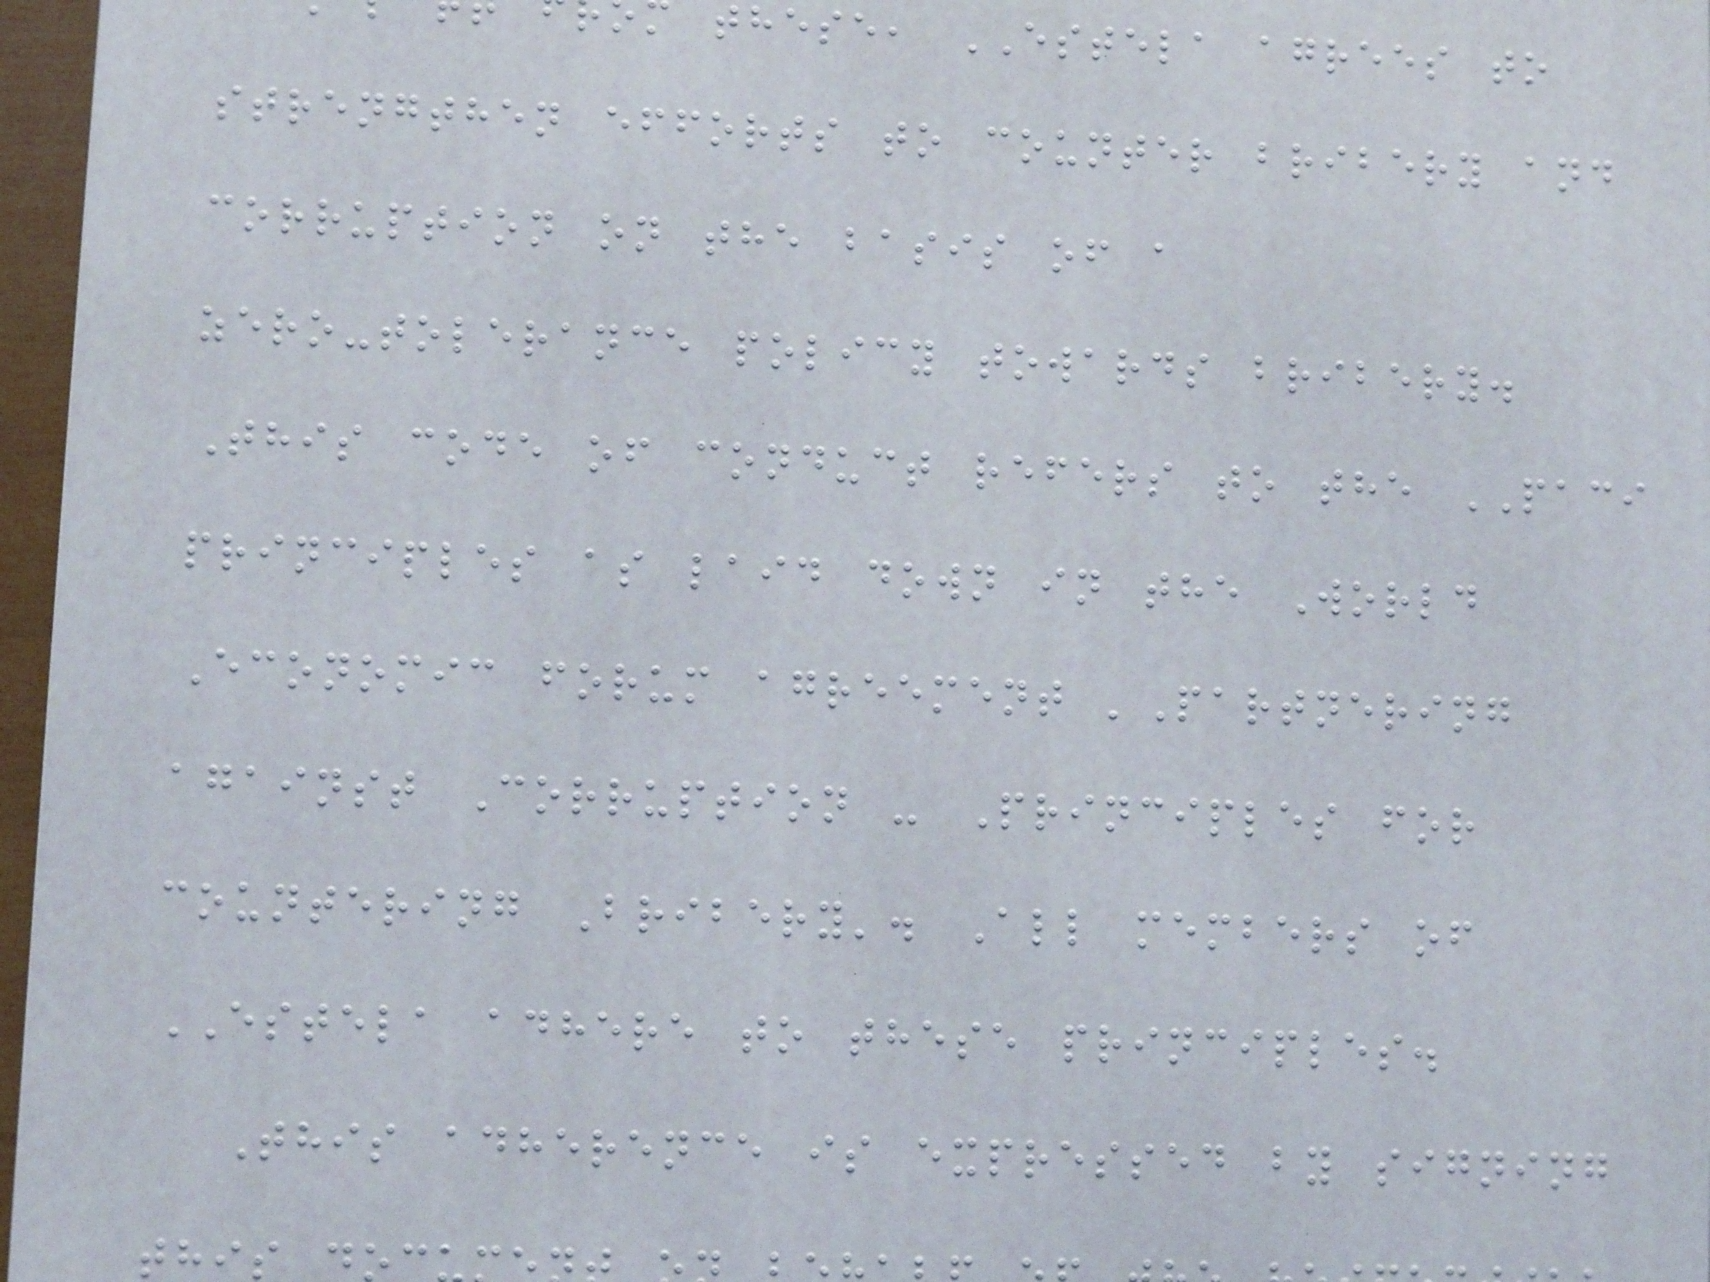these, ESTELA agrees to
strengthen efforts to counter bribery and
corruption on the basis of a
zero-tolerance policy towards bribery.
This code of conduct refers to the PACI
principles as laid down in the World
Economic forum agreement 'Partnering
against Corruption - Principles for
countering Bribery'. All members of
ESTELA adhere to these principles.
This adherence is expressed by signing
